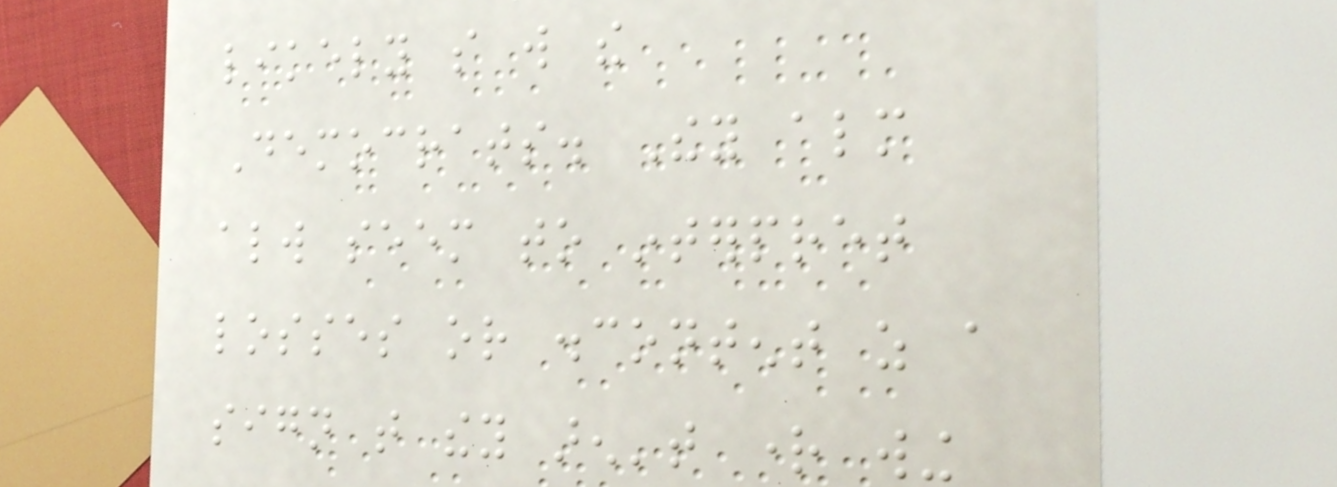likely so will the
Democrats. They almost
always seem to interpret
losses or discontent as a
sign that they aren't right wing
